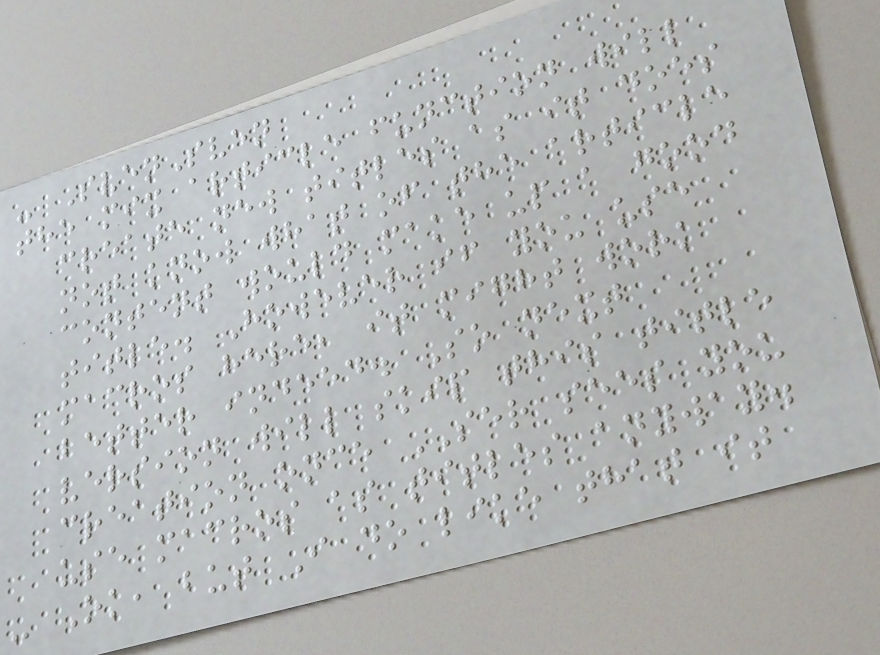- SvenSven
the mix article function will
create new titles as it does
not know what of the article
content would make up a good
title. However if you use
macros here, it might work
better indeed. So next
version will skip this title
creation once SER sees you
use macros as titles anyway.
- Ok, but I do like that it
